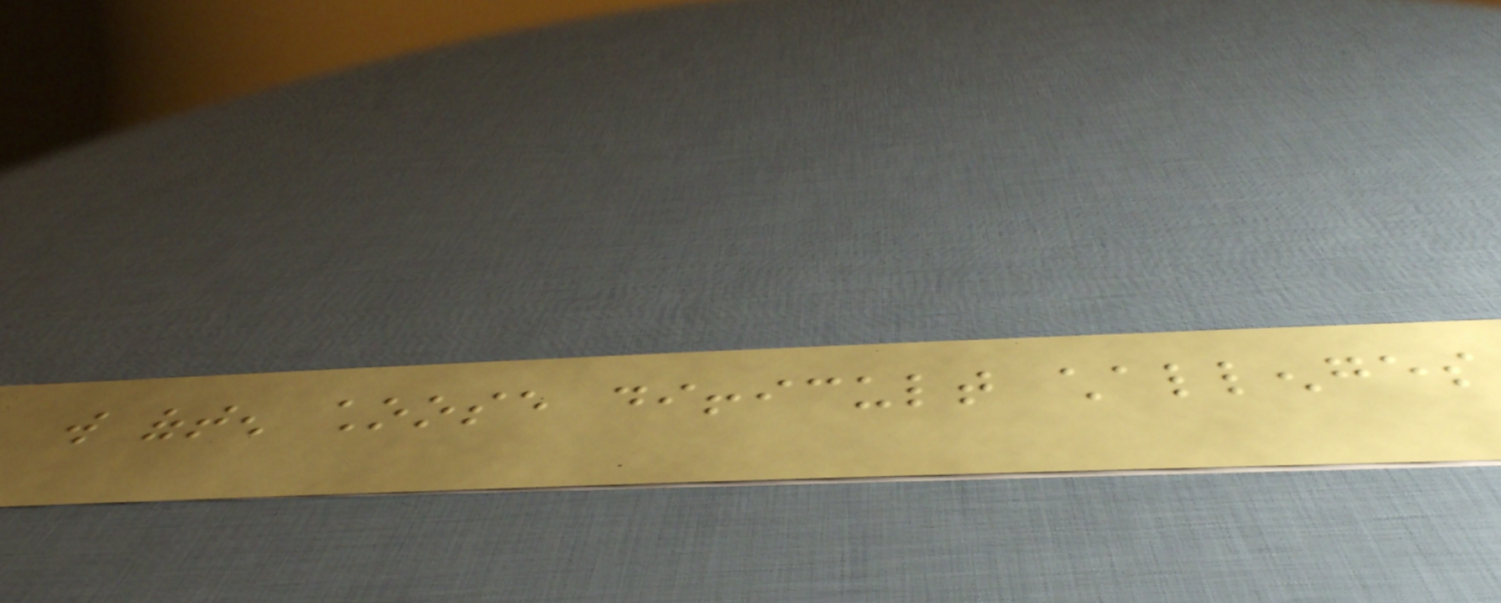will often choose difficult challenges
